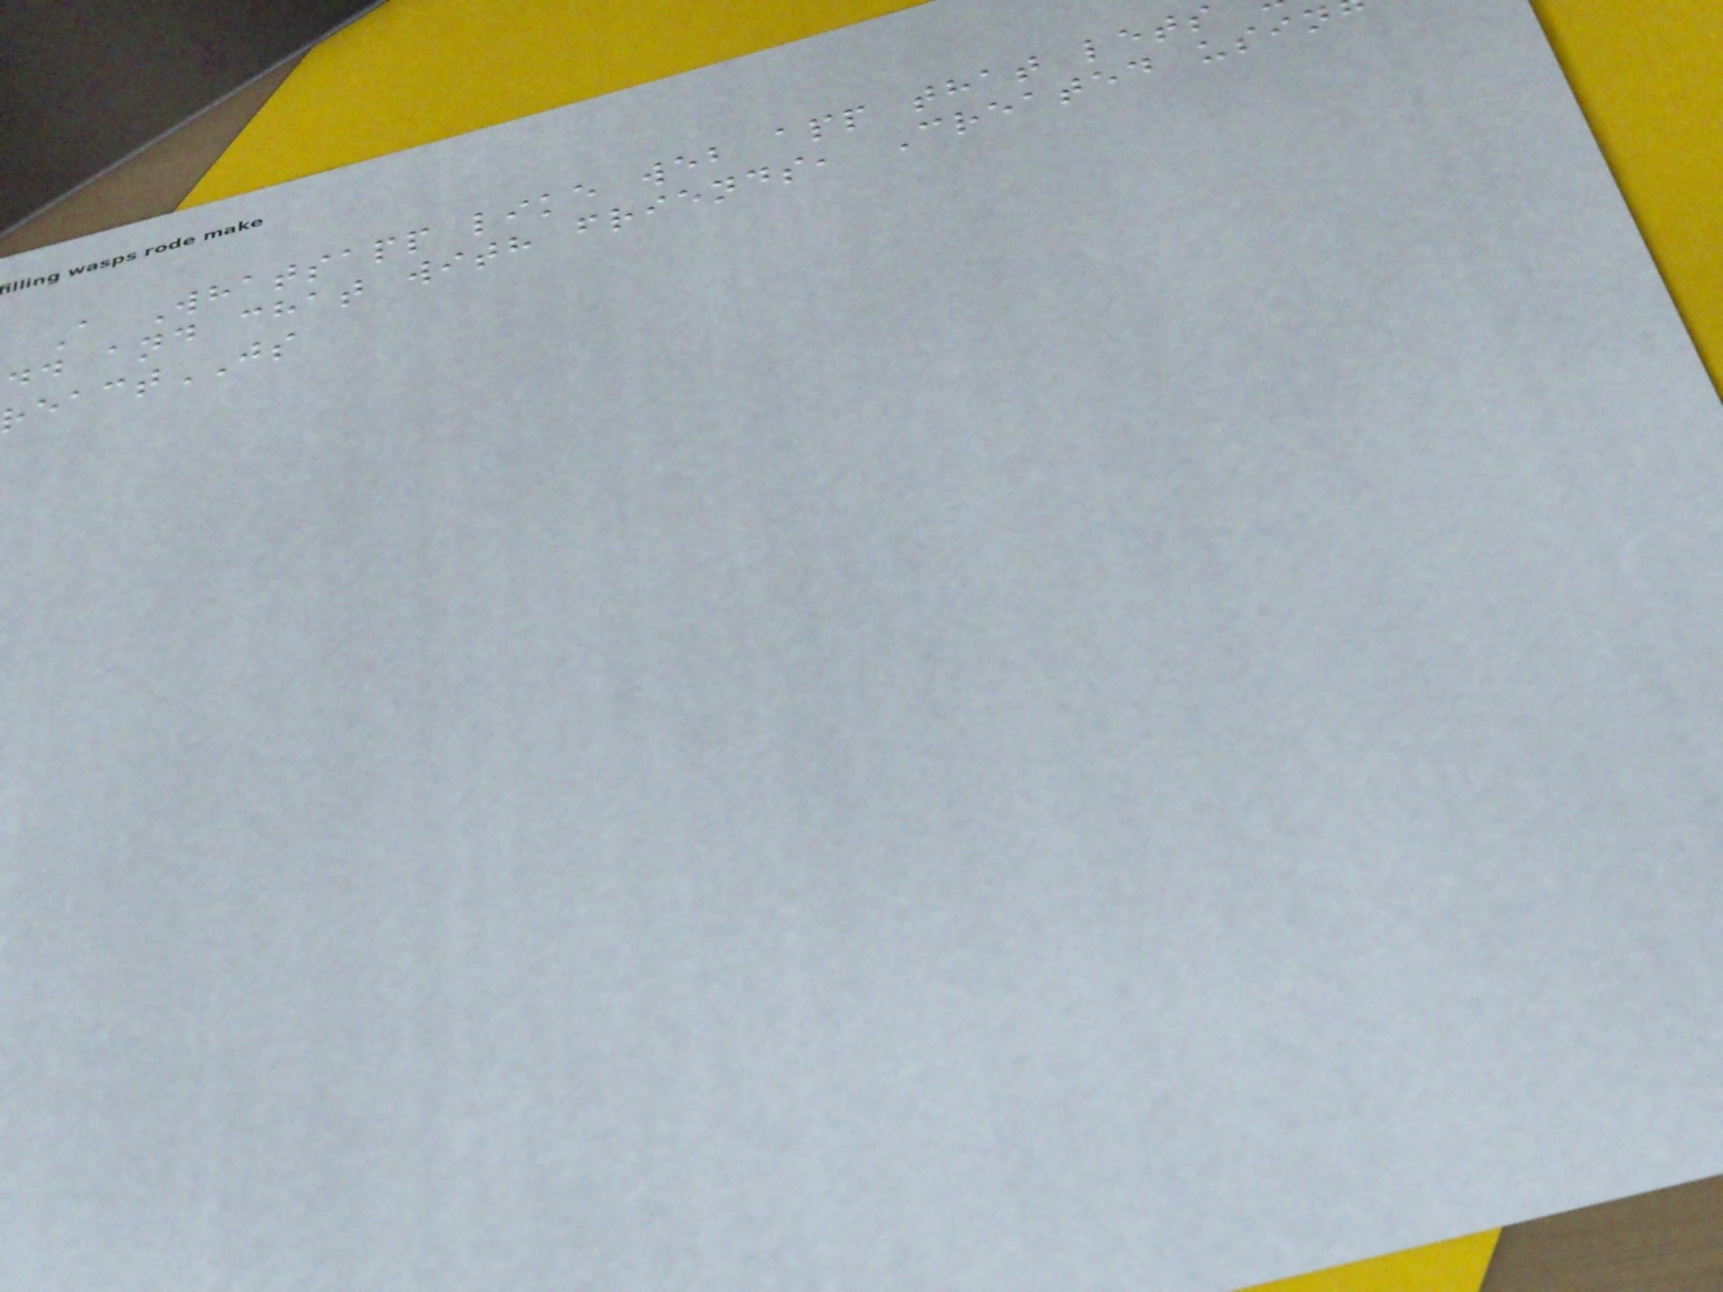A Whatsapp like web app that lets
dd and chat with friends, Created usin
eactJS
